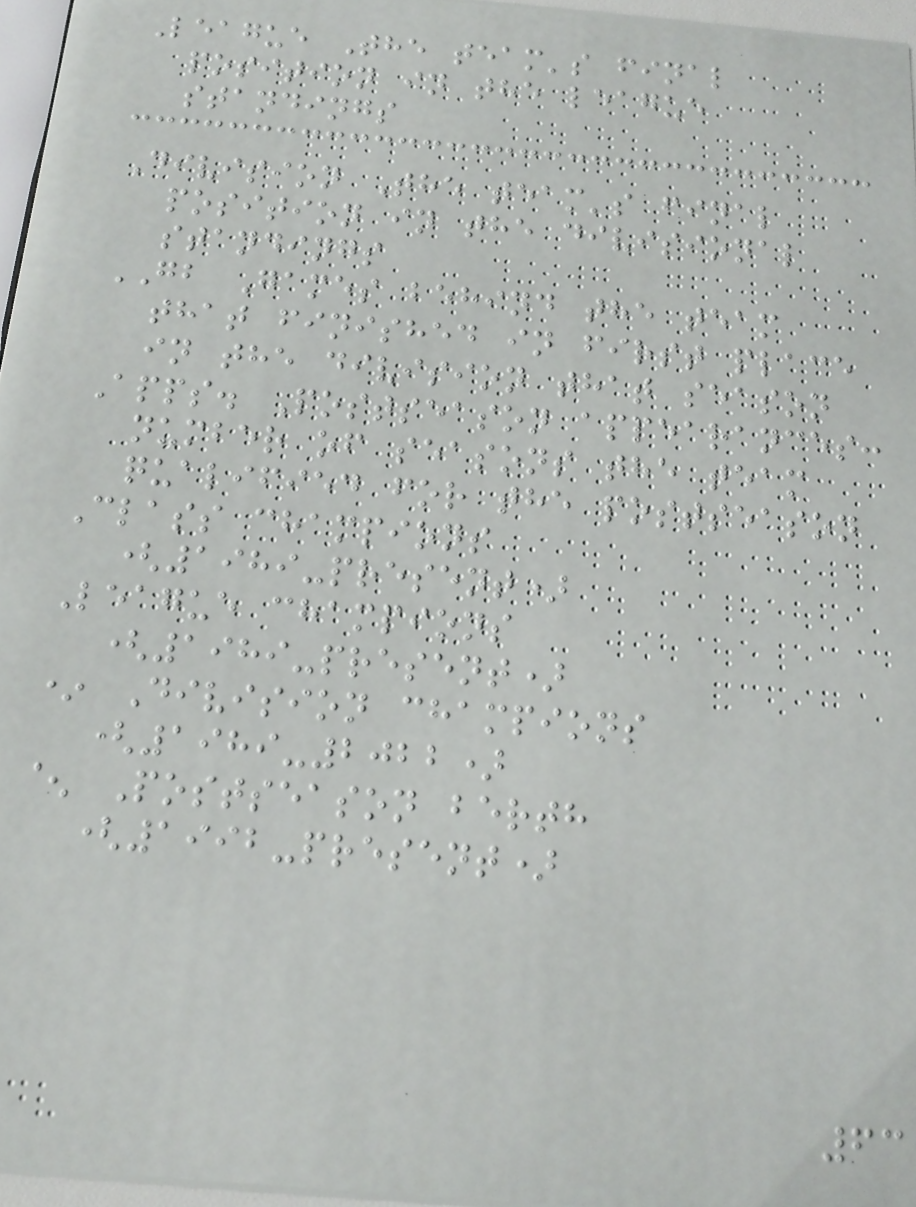League The team's final
position in the league
standings
Division The team's final
position in the divisional
standings
GB Games behind the team
that finished in first place
in the division that season
Apps. Postseason appearances:
number of seasons the team
qualified for the postseason
Class champions
(1989-present)
League champions
(1989-present)
* Division champions
(1989-2022)
^ Postseason berth
(1992-present)
63
